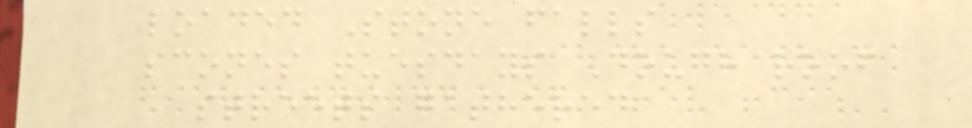loaded Stone falls
scones tuesdays Dough roof
streets gathered
